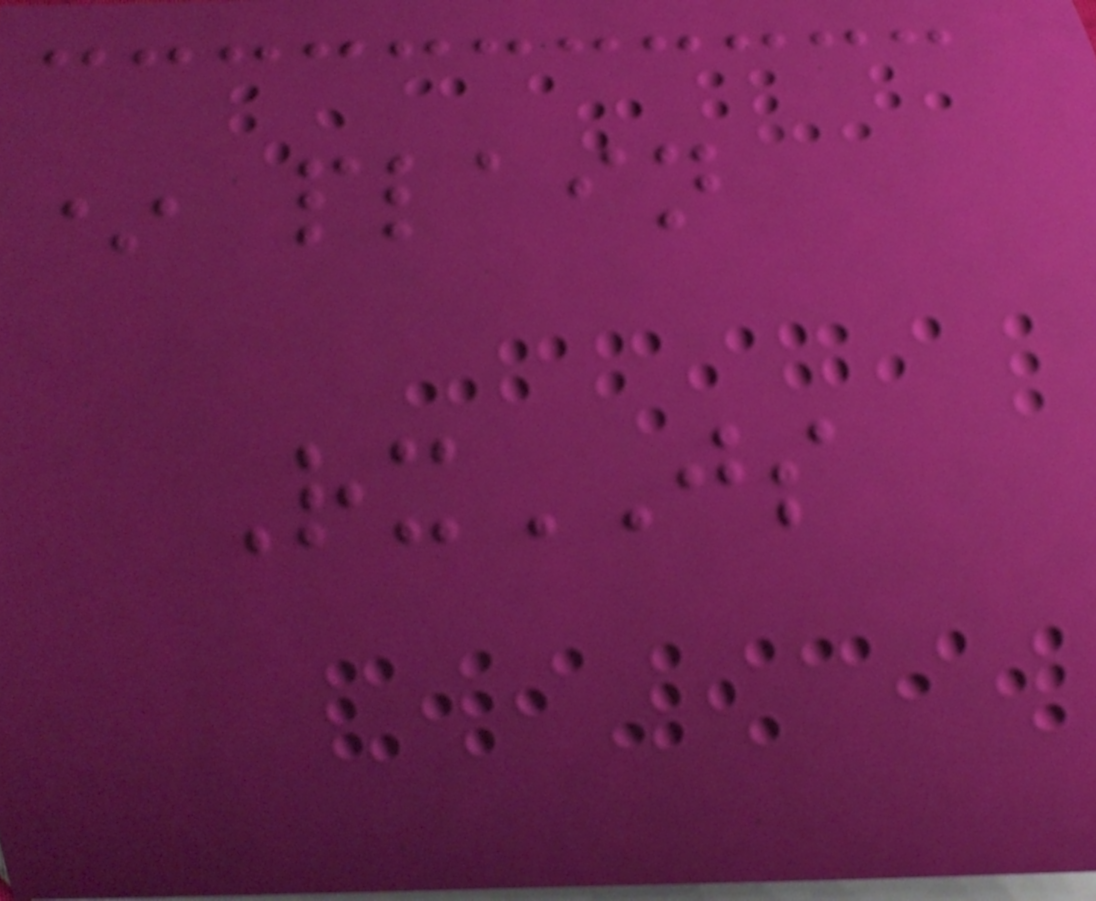* plain
RxJS
